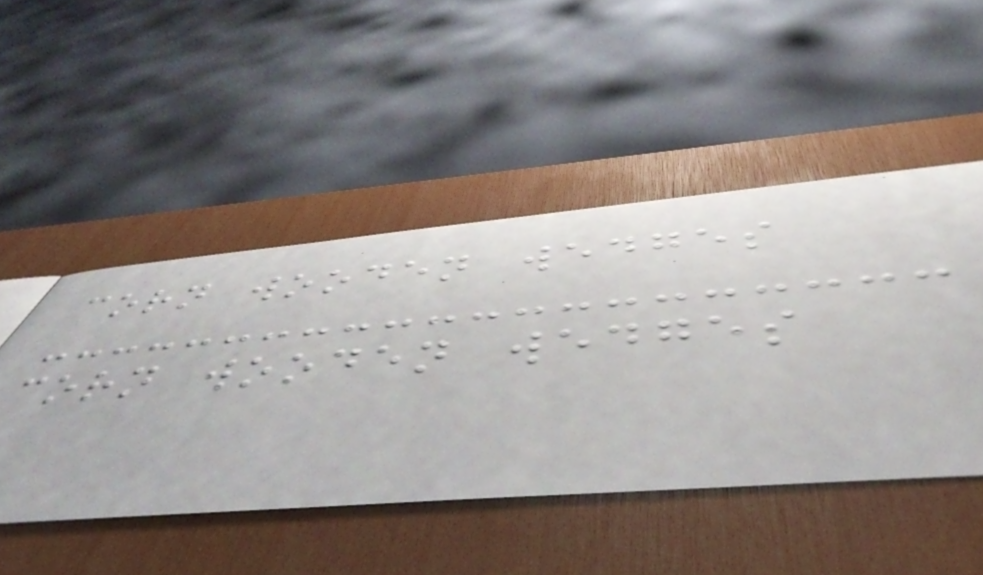corn wooden wedges
corn wooden wedges
